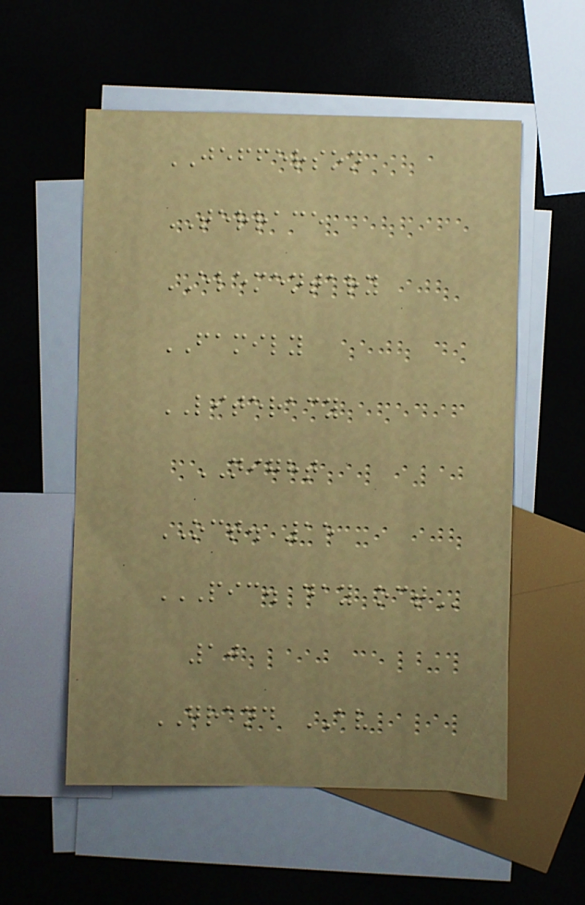JEFFERSON
TERRACE
ELEMENTARY
FAMILY
LITERACY
NIGHT
OCT. 15
PIC. DAY OCT
10
GRAND AV
